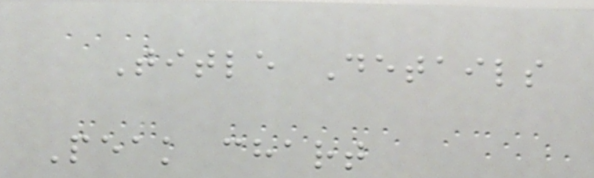Title Details
Peak chart
